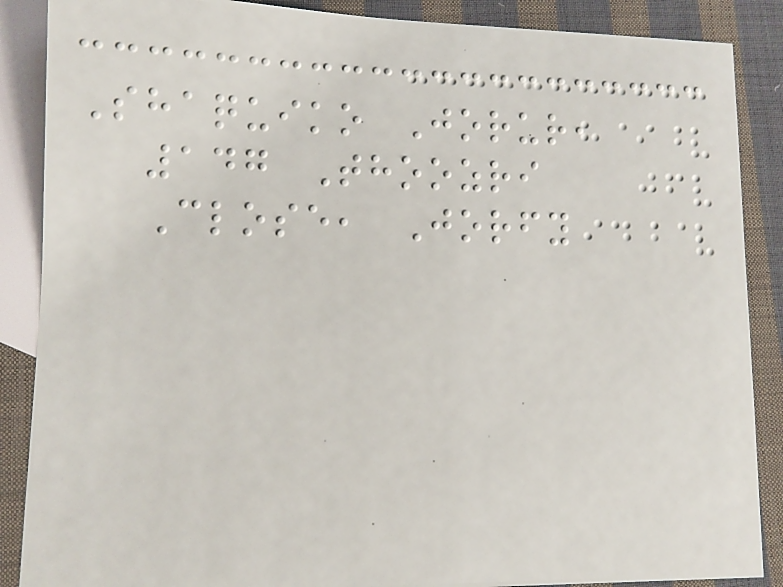Shaquiko Jorur,
147 Thoozri
Close, Jorfy
